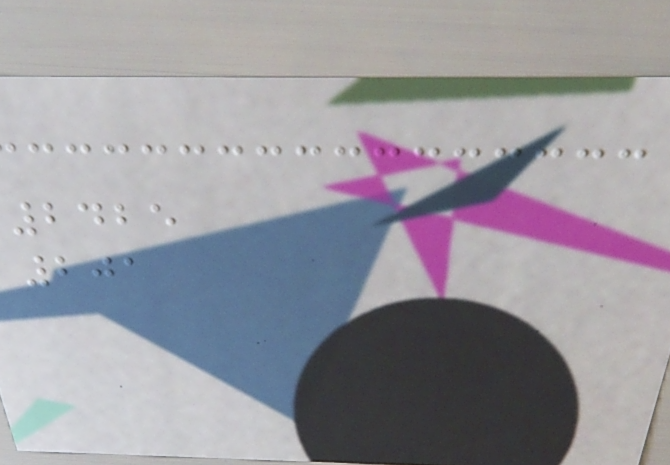2425
201
